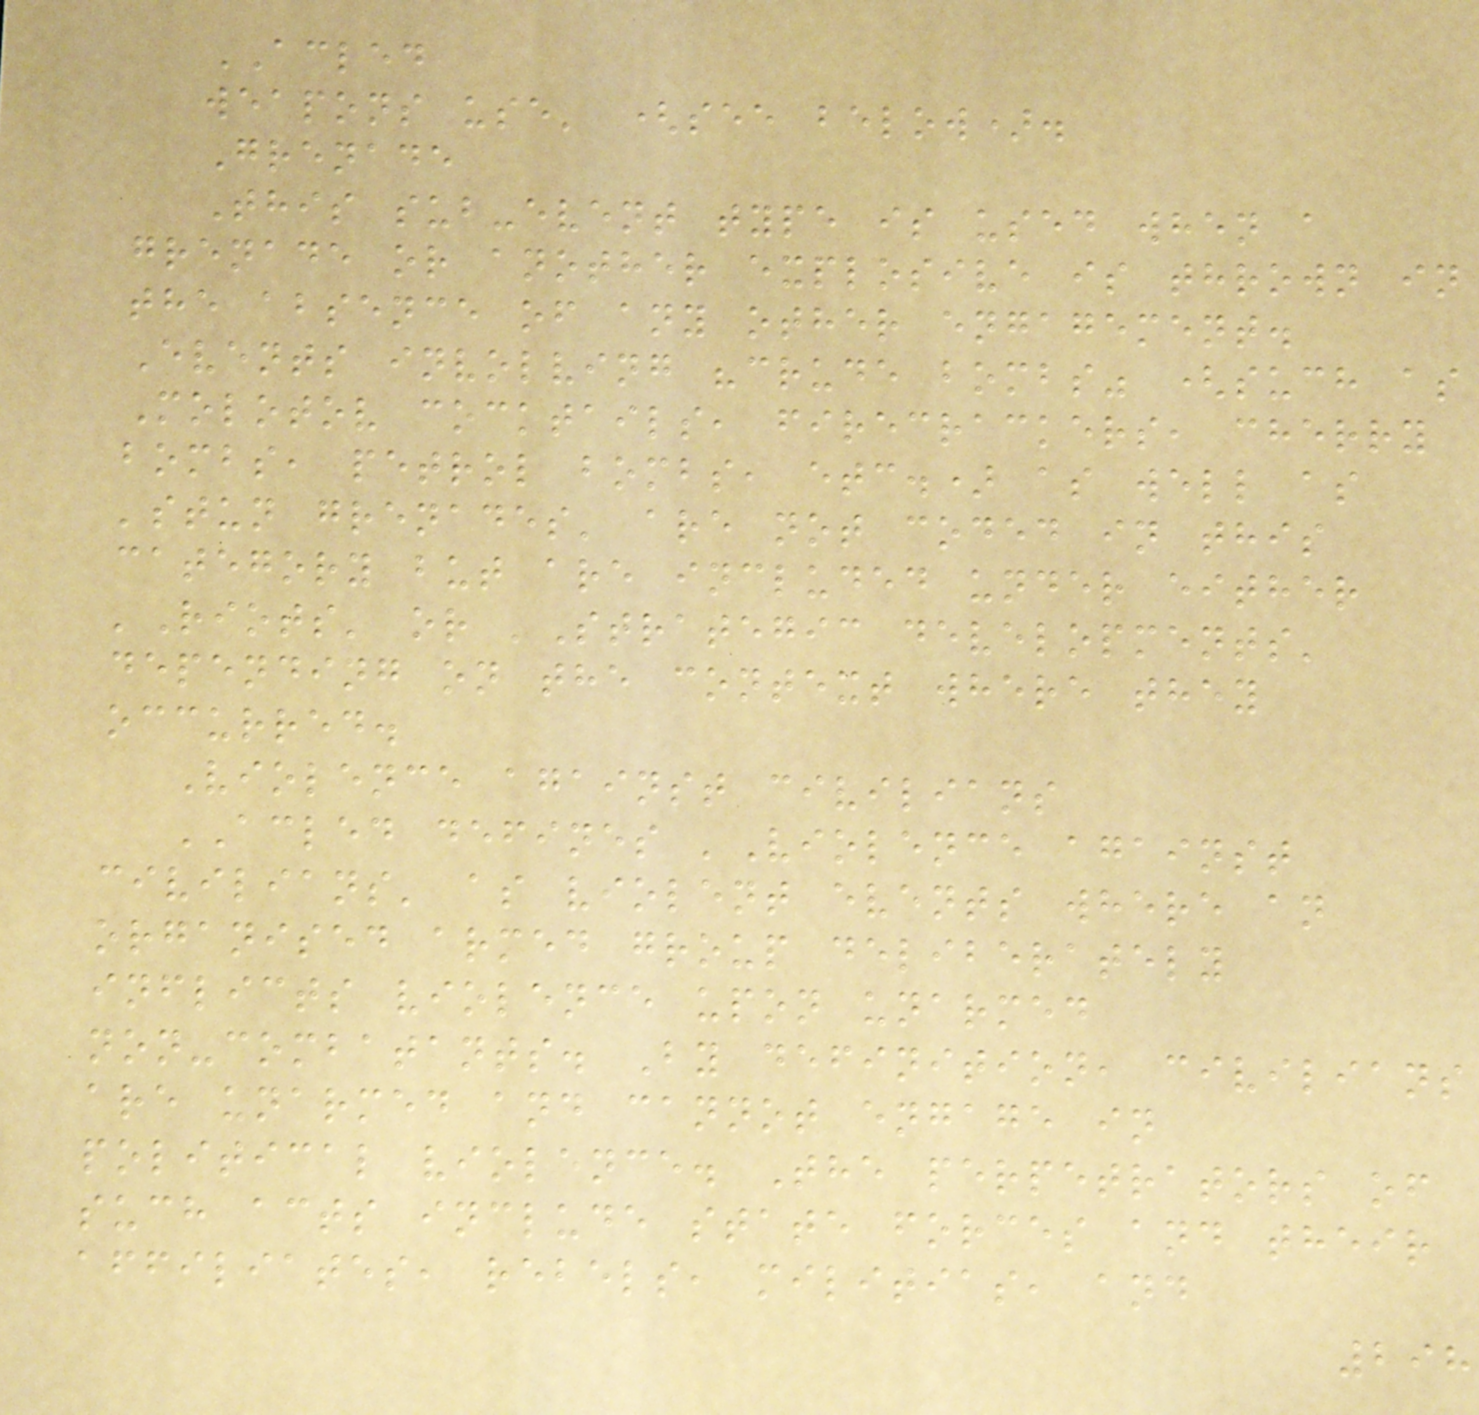ACLED
weapons use' (see below).
Grenade
This sub-event type is used when a
grenade or another explosive is thrown in
the absence of any other engagement.
Events involving "crude bombs" (such as
Molotov cocktails, firecrackers, cherry
bombs, petrol bombs, etc.) as well as
'stun grenades' are not coded in this
category but are included under either
'Riots' or 'Strategic developments'
depending on the context where they
occurred.
Violence against civilians
ACLED defines 'Violence against
civilians' as violent events where an
organised armed group deliberately
inflicts violence upon unarmed
non-combatants. By definition, civilians
are unarmed and cannot engage in
political violence. The perpetrators of
such acts include state forces and their
affiliates, rebels, militias, and
298
